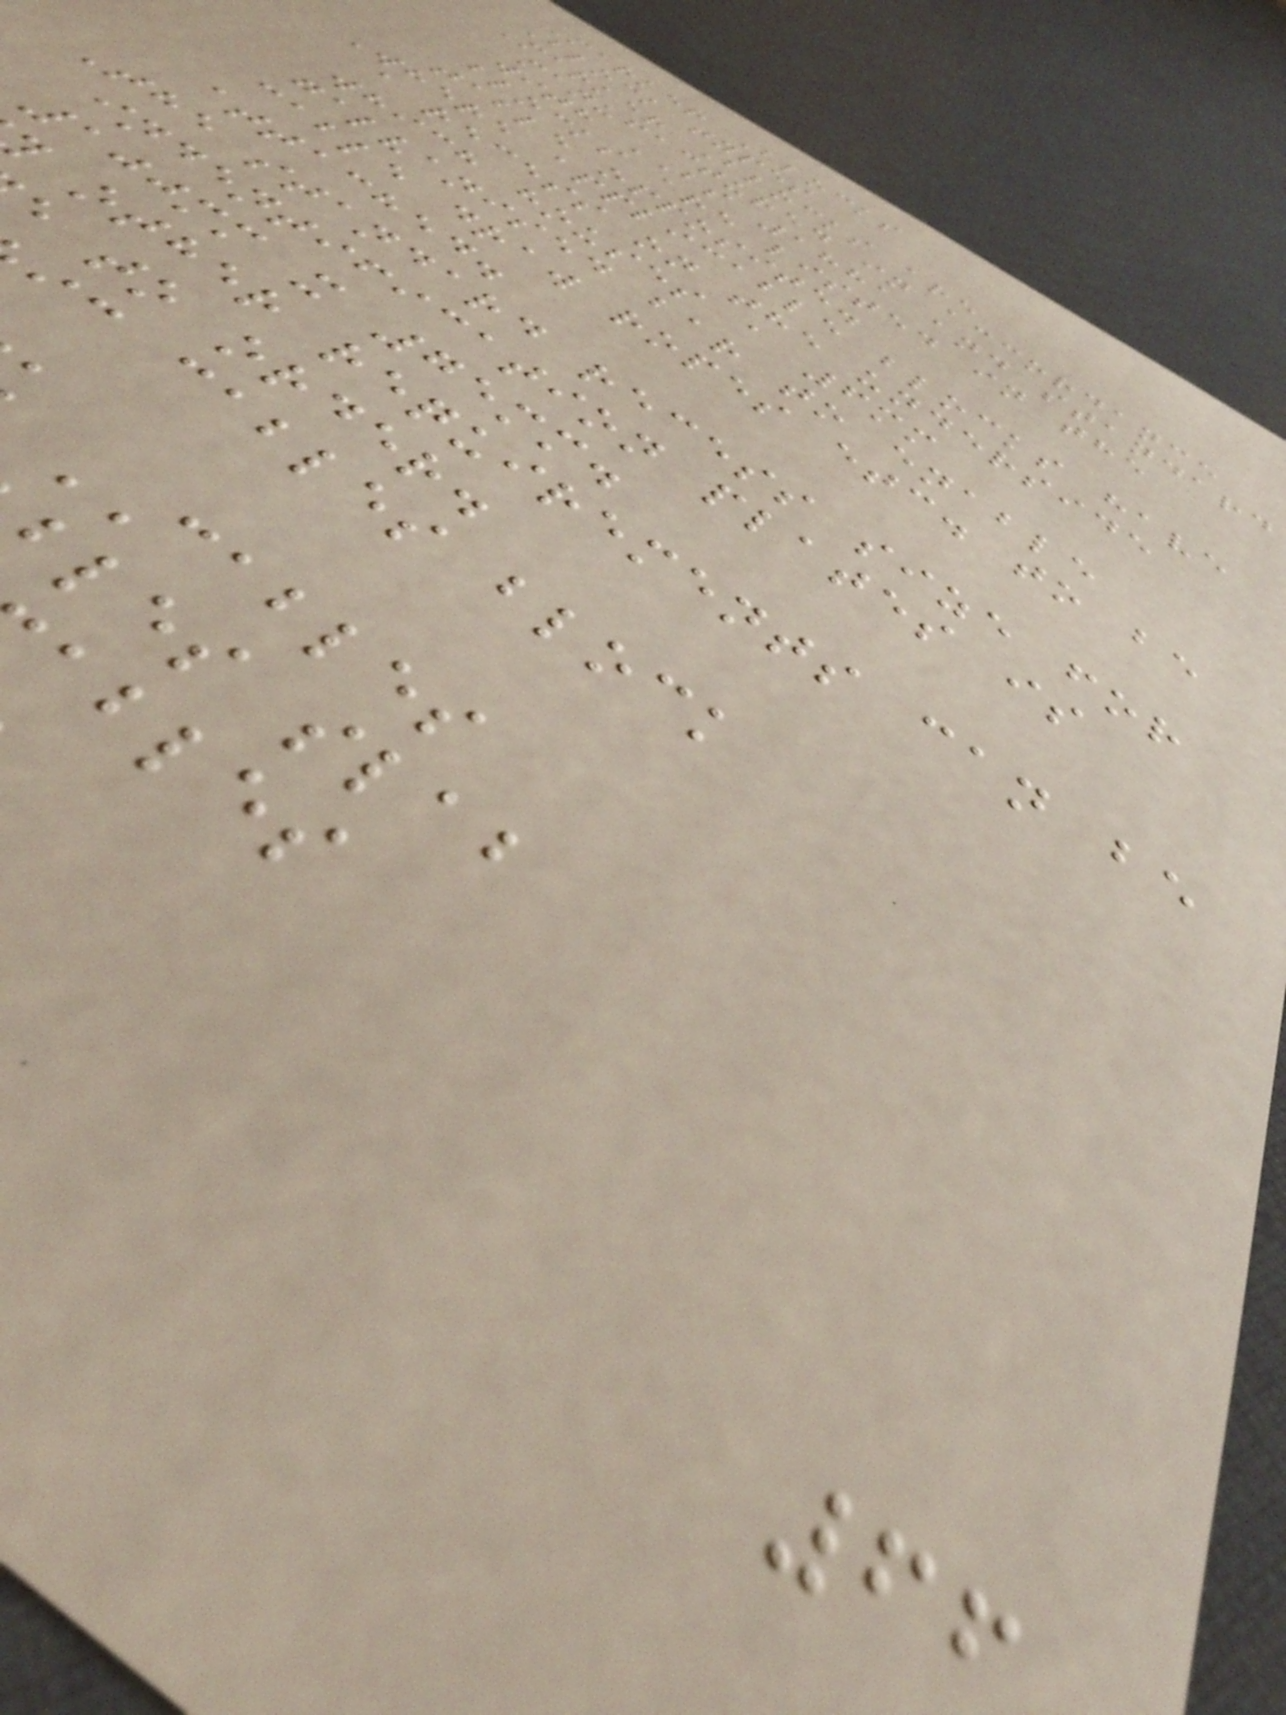Marker Blocks
Block types
Marker Blocks are
manufactured in accordance
with BS 1881 and standard
blocks are listed in the
table opposite.
Where applicable blocks have
a recess on the underside
which houses a 6mm
galvanised bar to enable
cable draw ropes etc. to be
attached.
The standard recess size for
indentification plates is
100mm x 75mm.
other requirements can be
to order.
ic cables block
CABLES
les slab
ables
